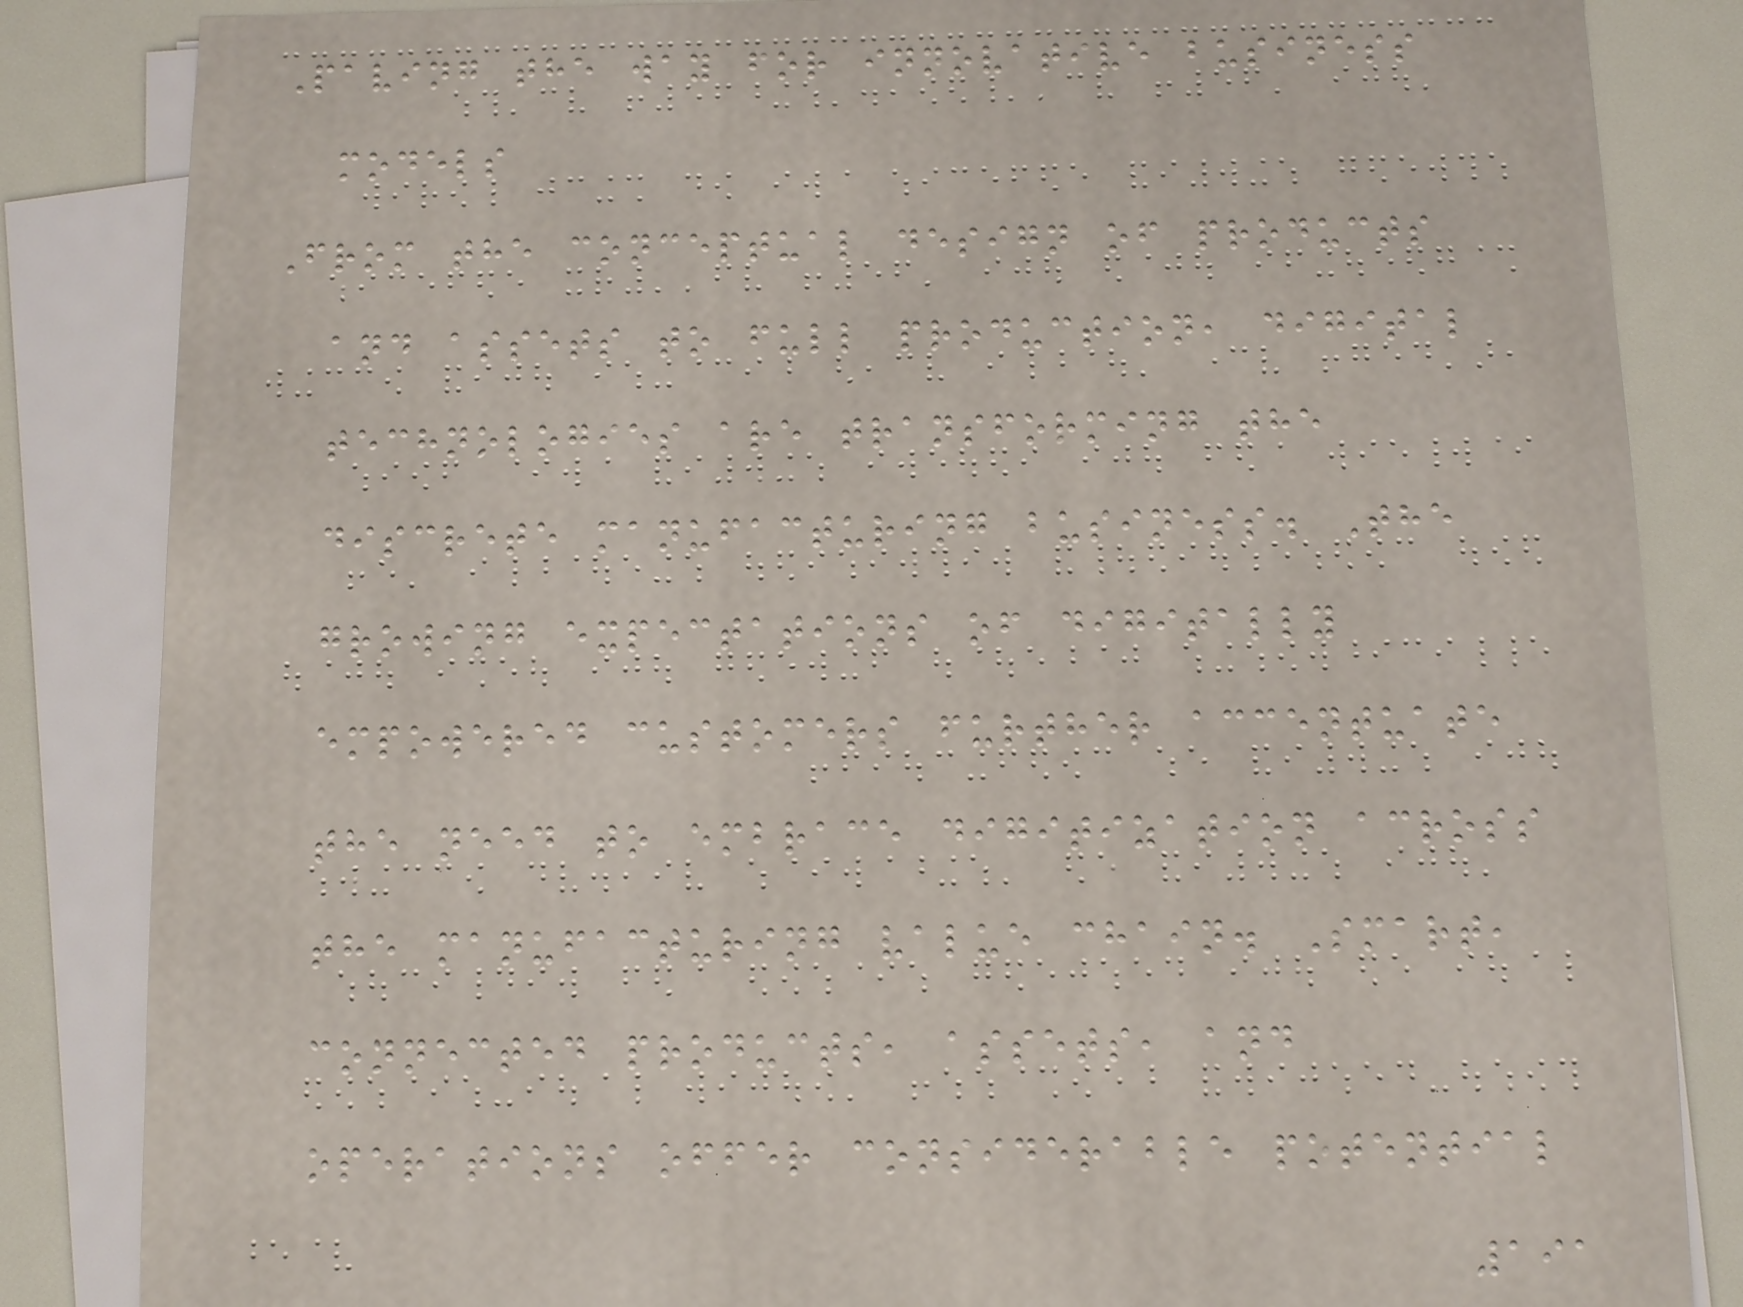Paving the way for innovative business
models
From the conceptual design of products
and assets to full production, digital
technologies are transforming the
discrete manufacturing business. The
growing expectations of digitally
empowered customers further accentuate
the need to embrace digitization across
the manufacturing value chain. Smart,
connected products, assets, and
operations offer considerable potential
191
